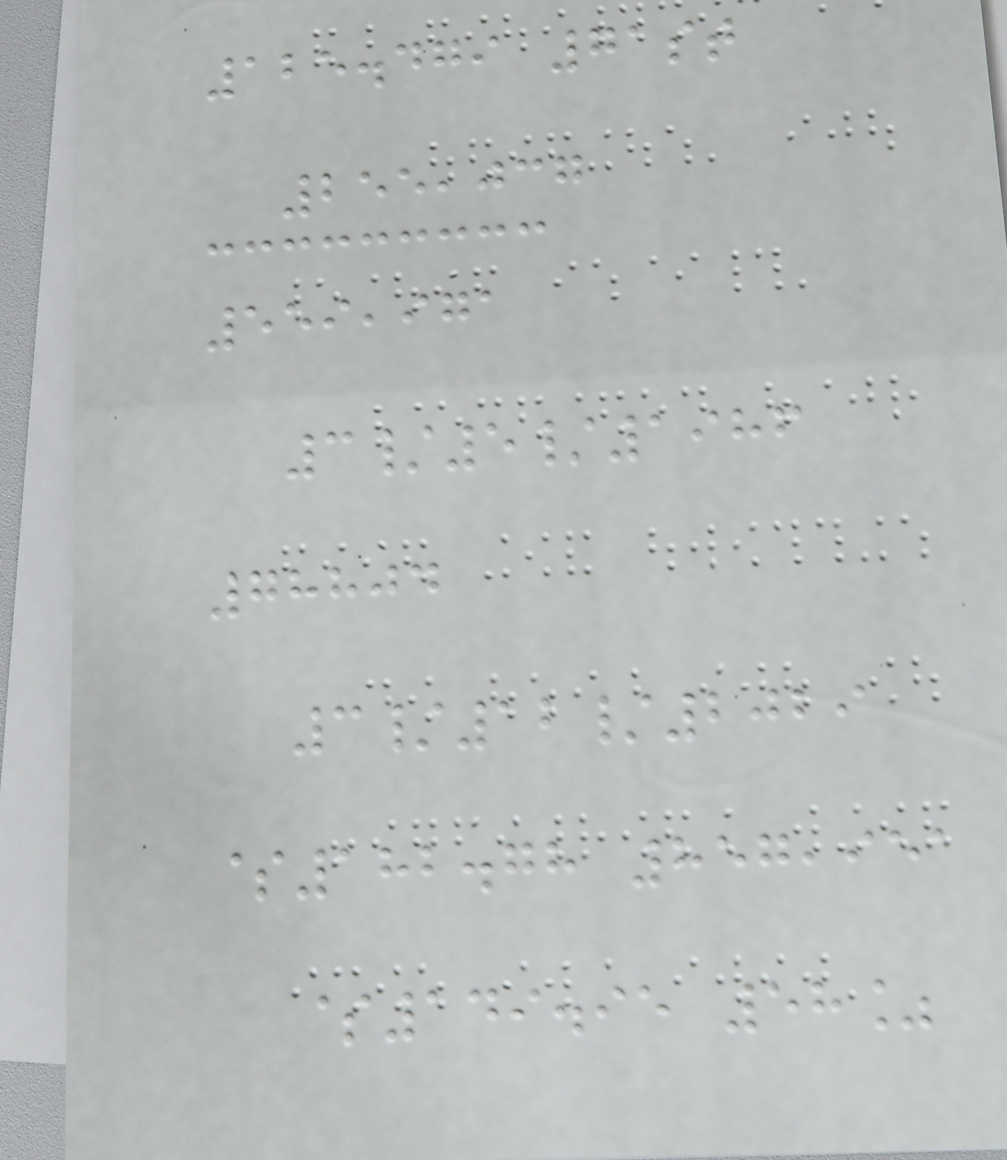125.479 71st
255,037
559,971
3/5/1986
78804
3/12/2029
$182.78 857,951
$149.95 58%
